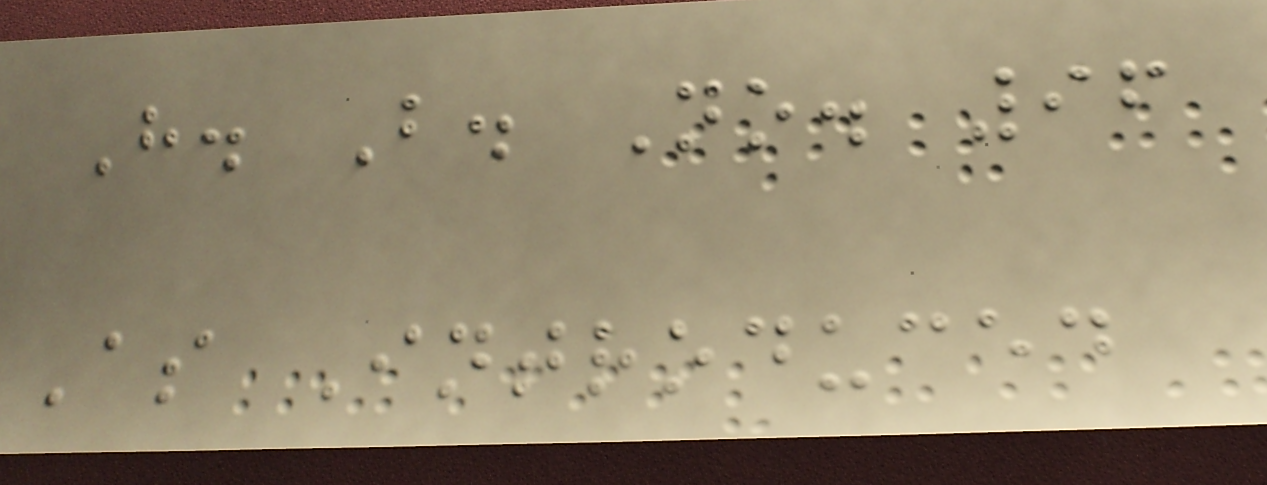H. B. No. 96
As Introduced
